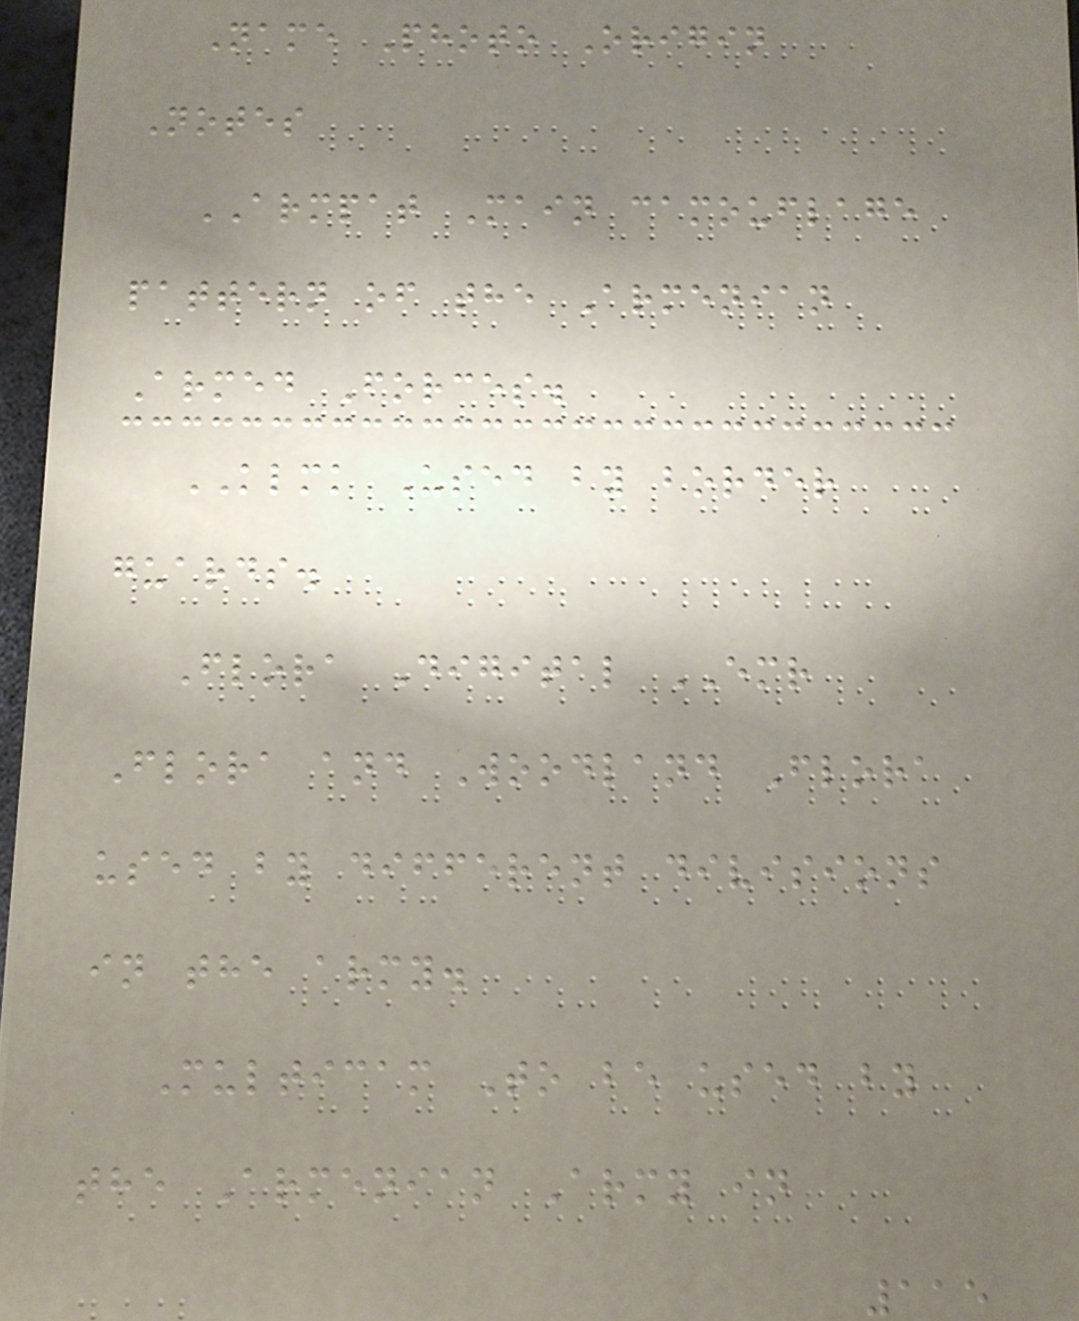Name Photo Origin
Notes
ARMPAT Main camouflage
pattern of the Armenian
Armed Forces.
KLMK Used by border
guards.
Flora Digital EMR
Flora and Woodland Flora
used by different divisions
in the army.
Multicam To be used by
the Armenian Army in
115
